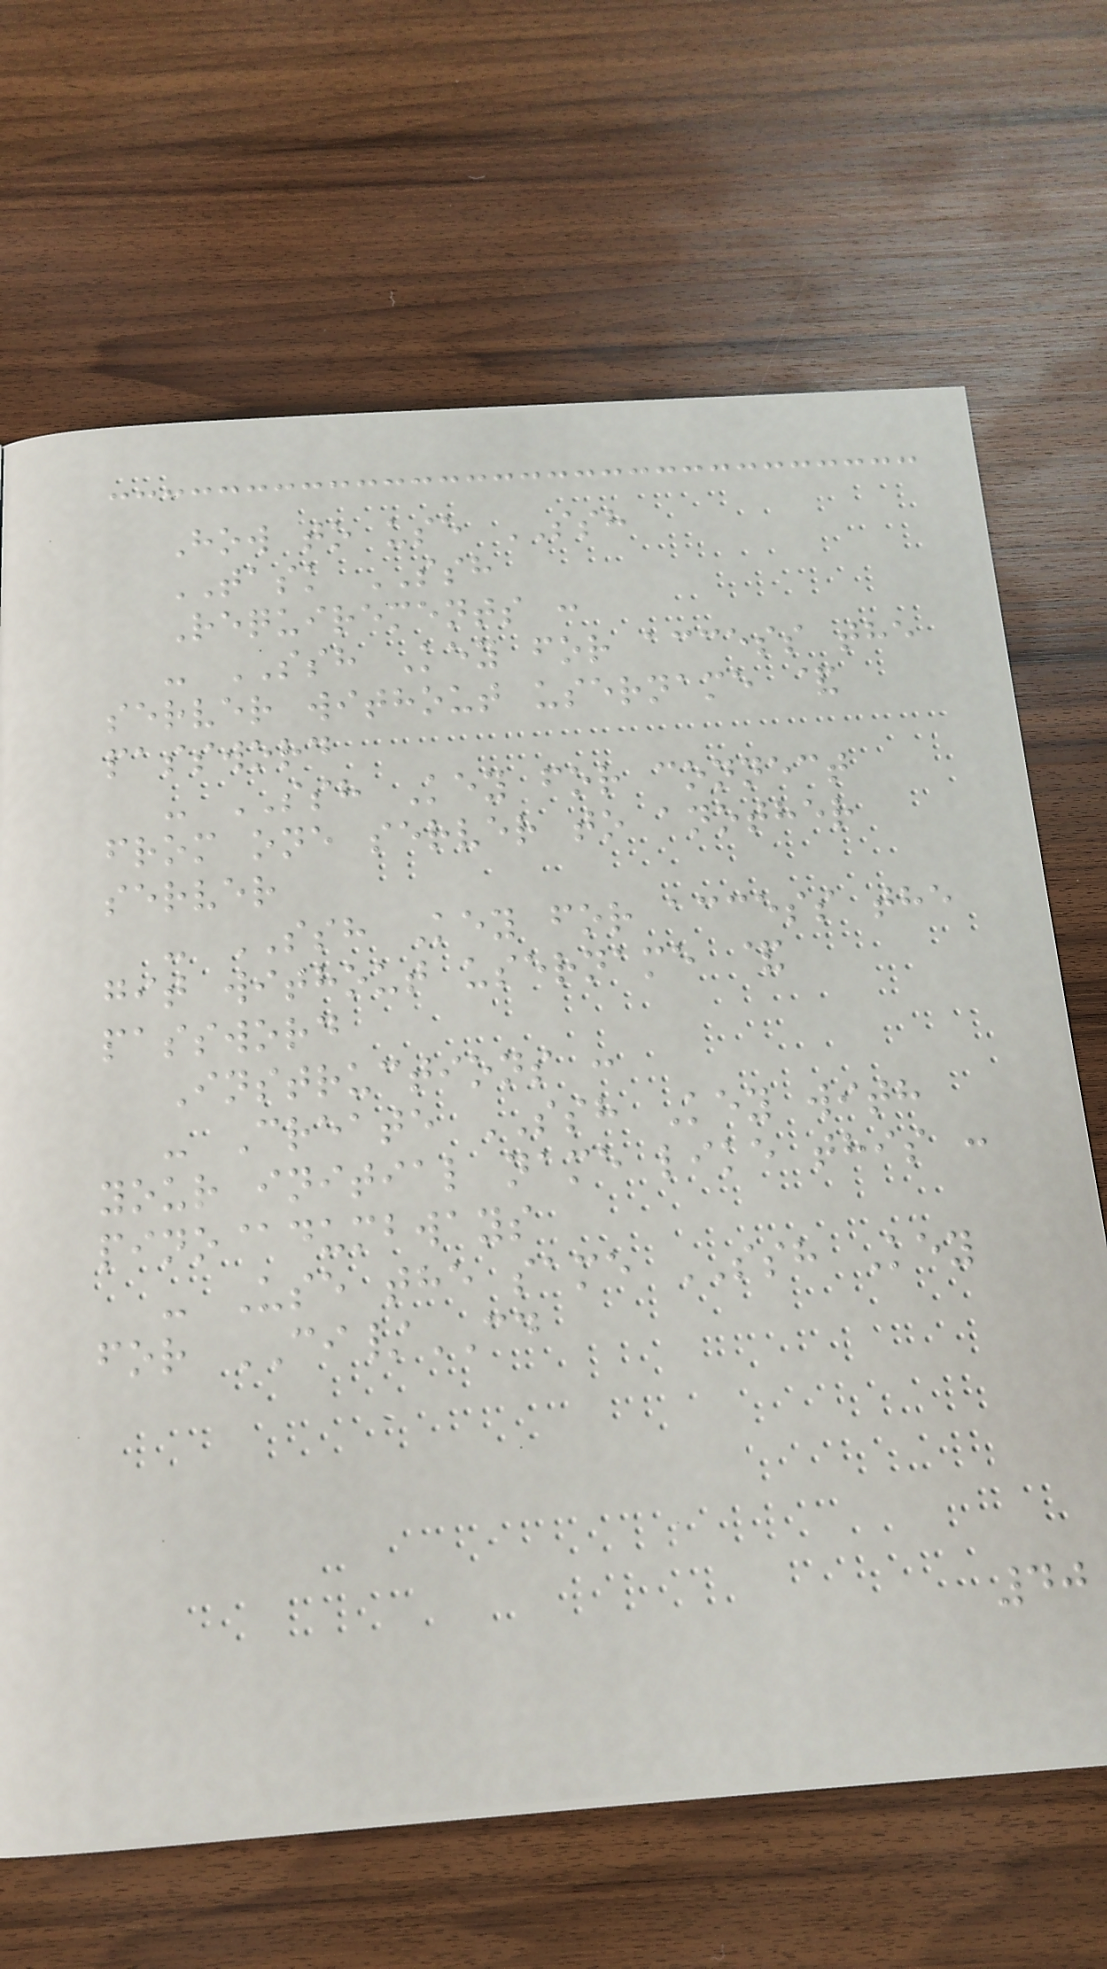How to use SSH
TASK SSH
Requirements :
- SSH Key for access the
server without username &
password
- SSH Key for connect
from one server to another
server
- SSH Key for access the
git without username &
password
Instructions :
- Create SSH Key with
your initial name like this :
pino@dumbways
- Use the same SSH Key
for CI/CD
40
